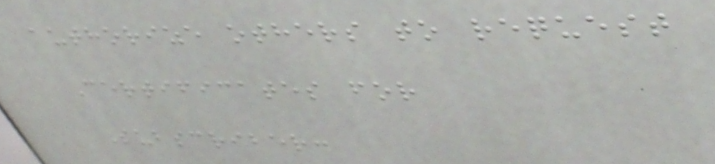authorize others to request
Certificates for
Subscriber:
